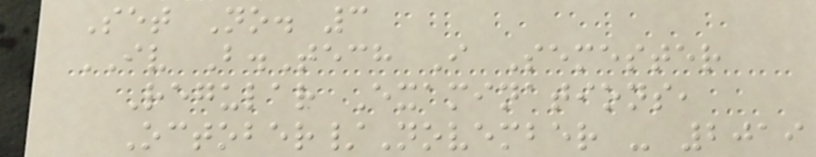Set No. 3
IV B.Tech I Semester
Regular Examinations,
October/November - 2019
